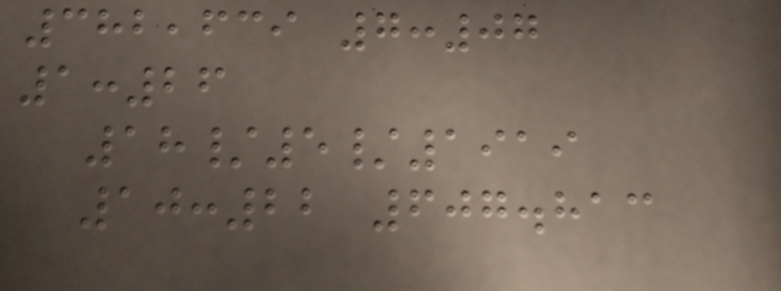382,639 7:07
1:26
18/5/1919
10:22 607.813
